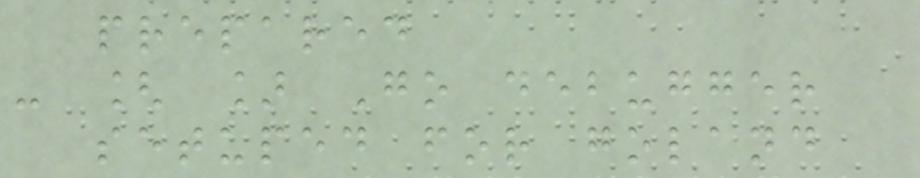prepared
- [ ] Go debugger
setuped for goland
